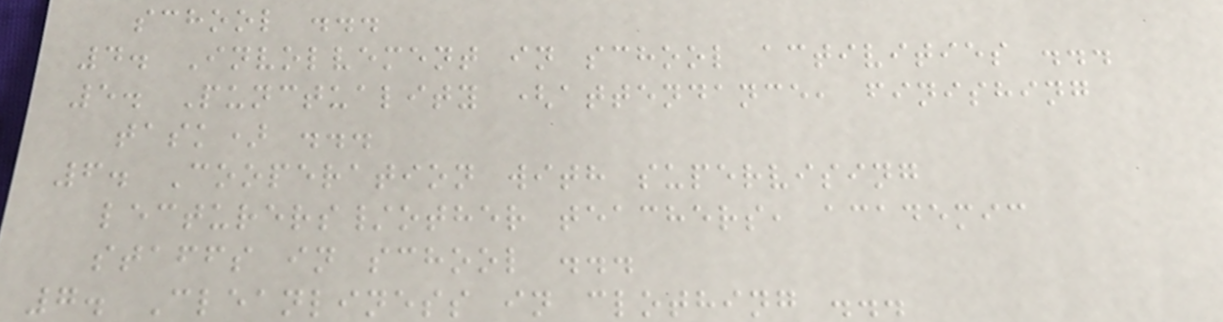school ...
4. Involvement in school activities ...
5. Punctuality (attendance, finishing
task) ...
6. Cooperation with supervising
lecturers/other teachers, academic
staffs in school ...
7. Cleanliness in clothing ...
